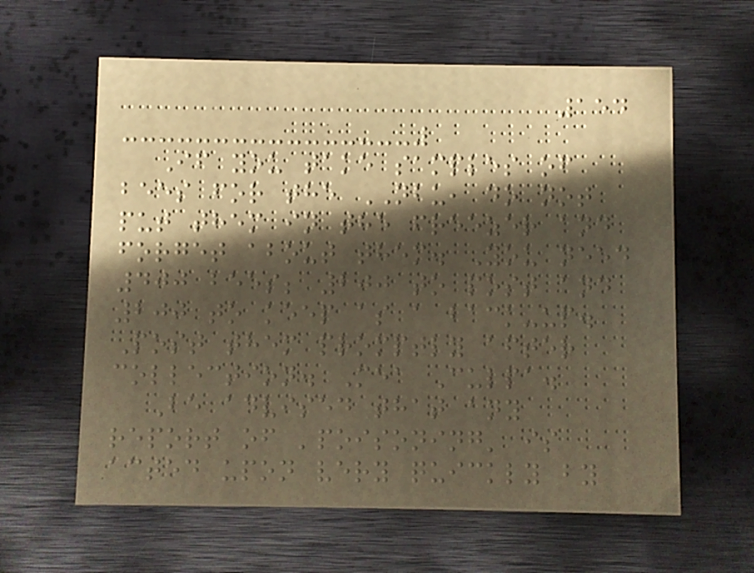154
If you take samples of
bees for the NBU, do not
put them in the freezer and
forget about them. You need
400 bees; 200 to post and
200 to keep as a back-up.
Post them promptly after
collection. Mea Culpa.
Be advised that any
report of 'poisoning' is
acted upon very quickly by
